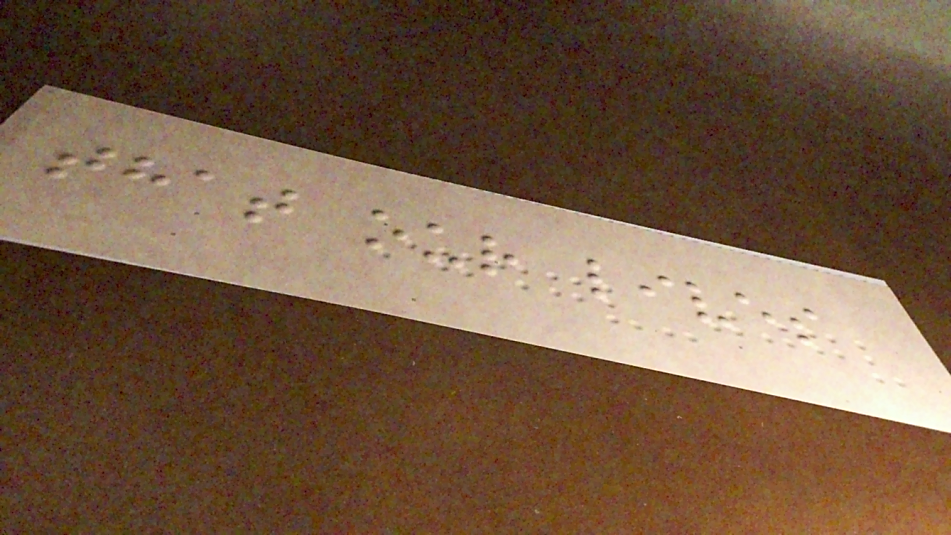that our lives
